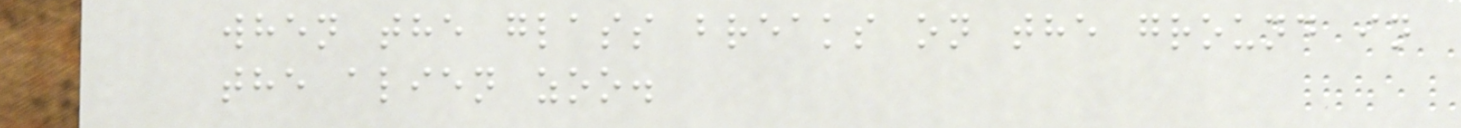when the glass breaks on the ground in
the alien zoo.
